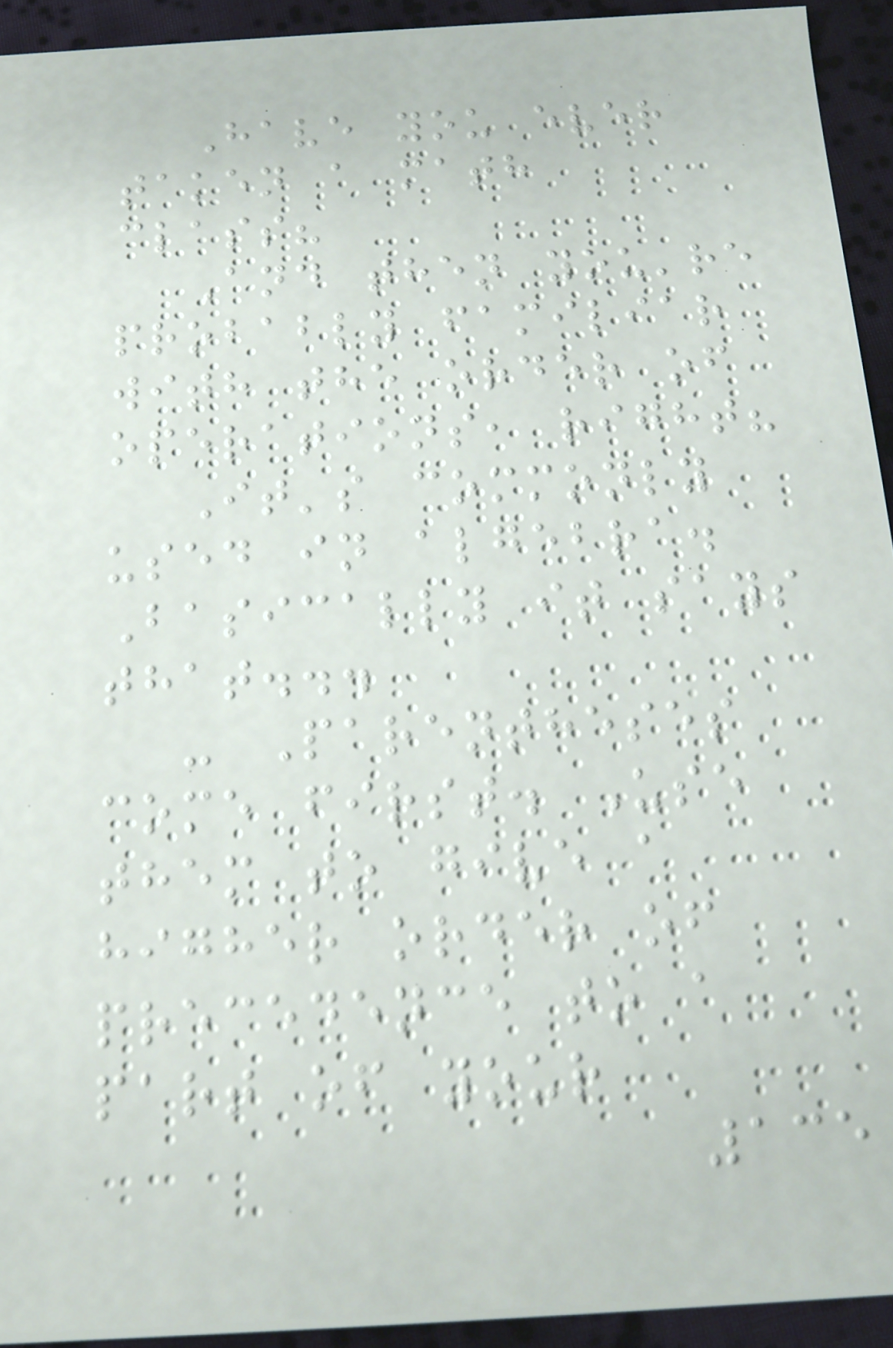Have you ever
taken a math
class?
And then you're
probably familiar
with the order of
operations, right?
It's commonly
used in algebra.
Basically it says
that...
- Parentheses
come first. Use
them to give a
higher order of
precedence to a
part of your
135
